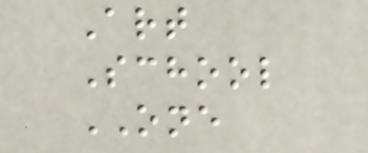Art
School
ONE
